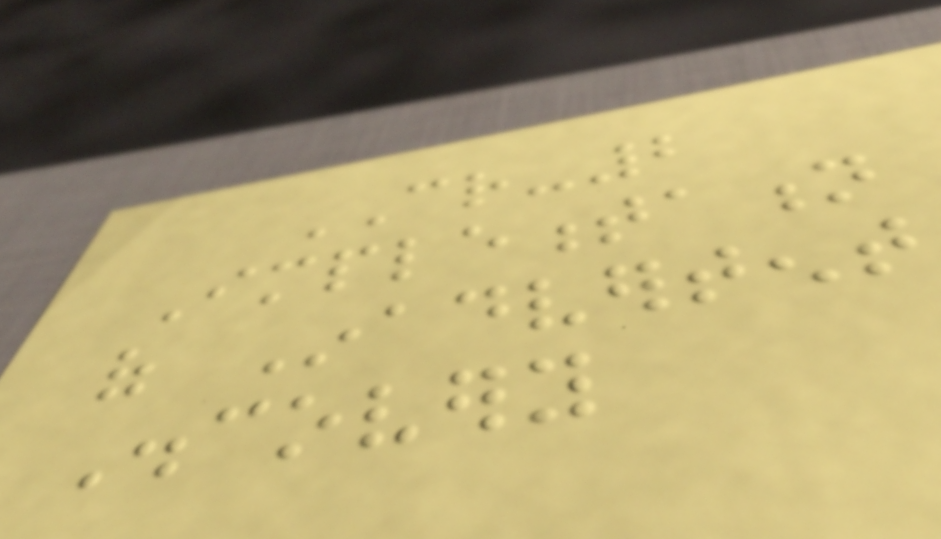CR-2
Implementation
of Inadvertent
Discovery
